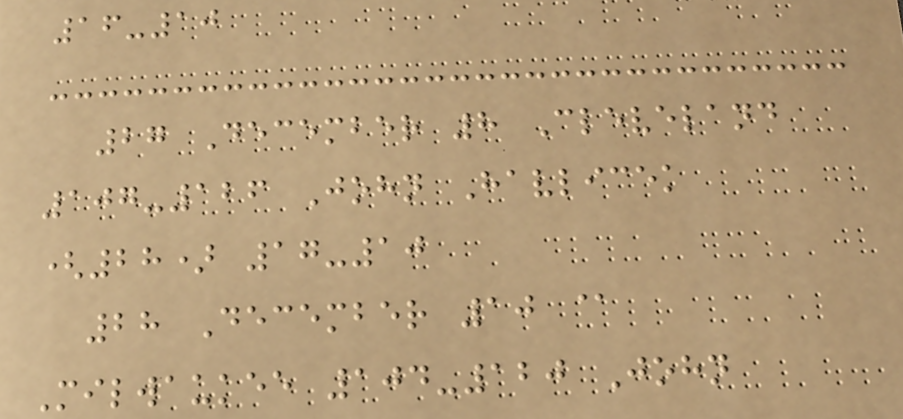16-10
27 December 8 Cleveland
107-126 John Havlicek
(28) 17-10
28 December 10 @
Milwaukee 104-120 John
